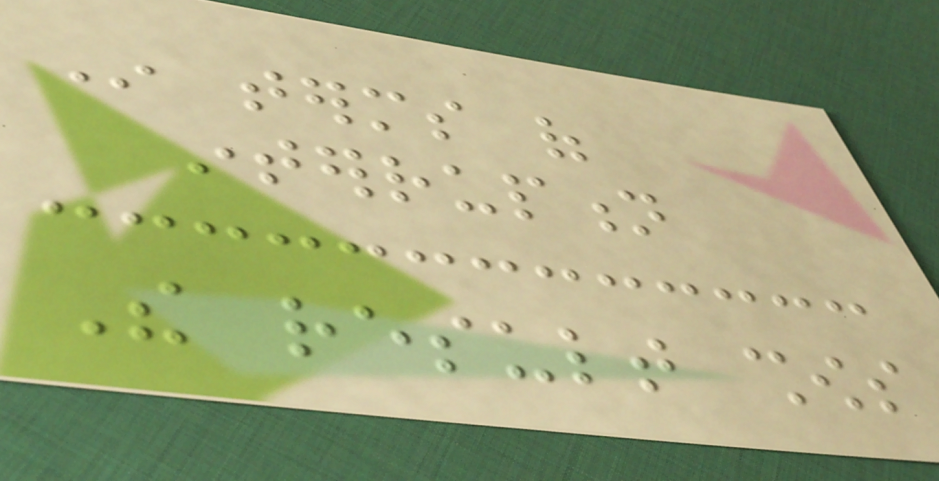In terms of
interruption
The result shows
